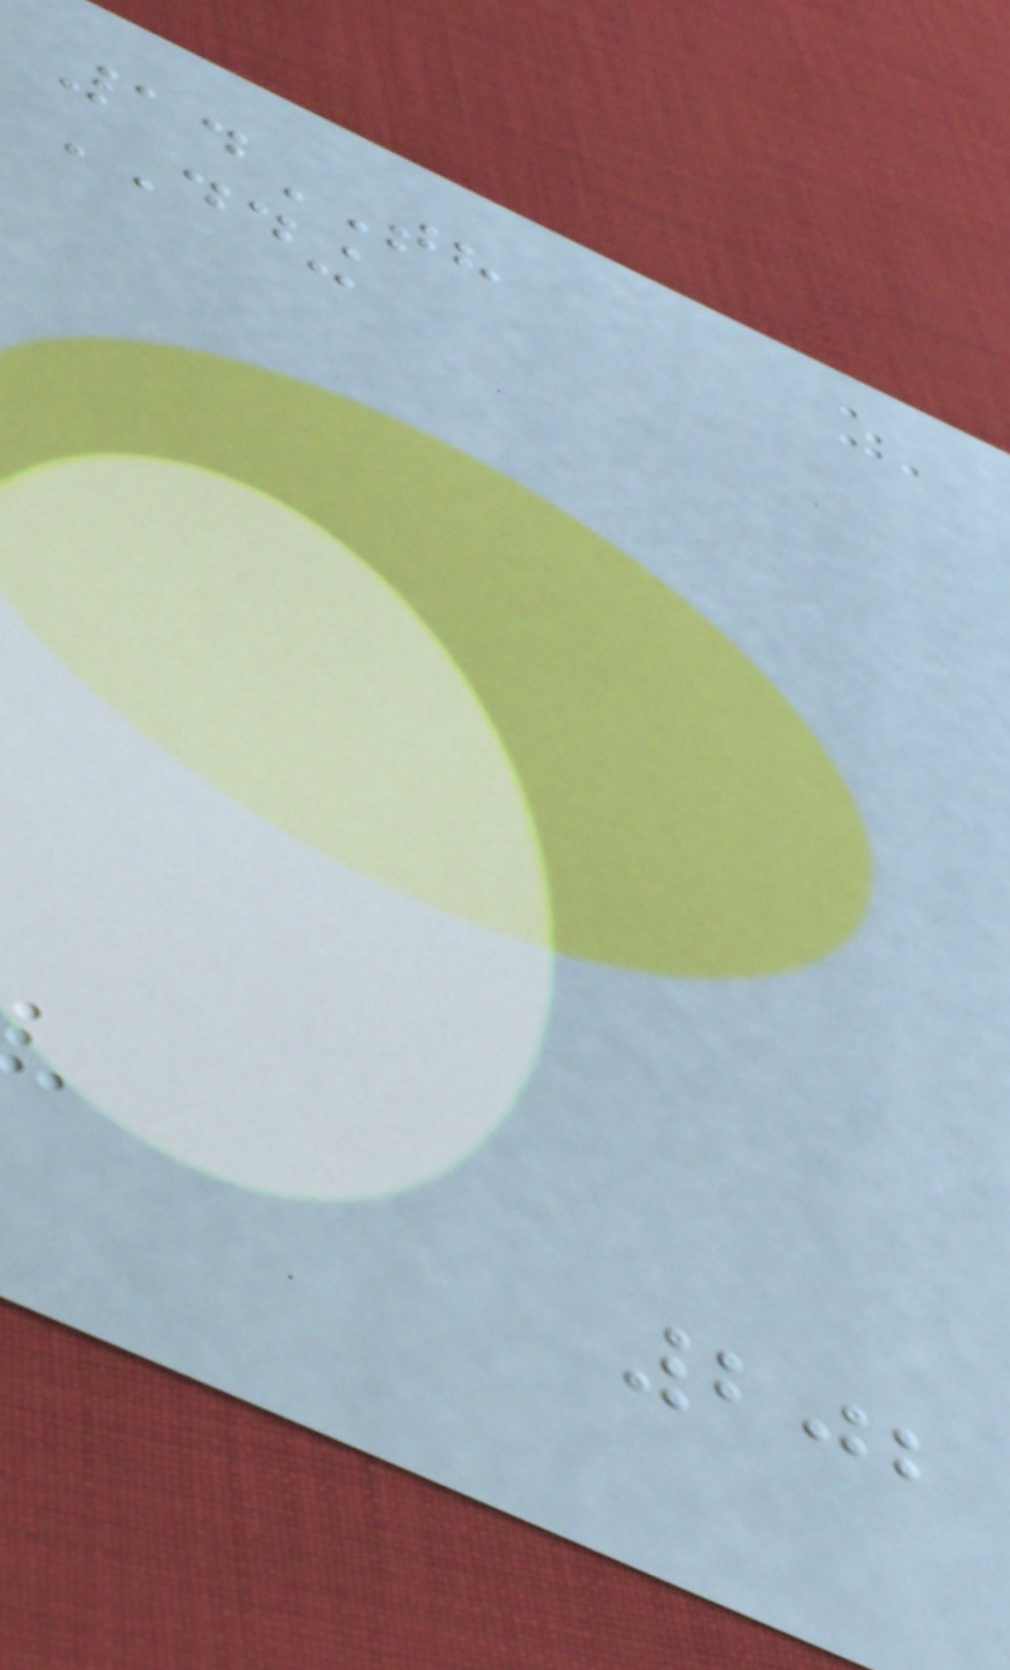14TH
DDING
202
